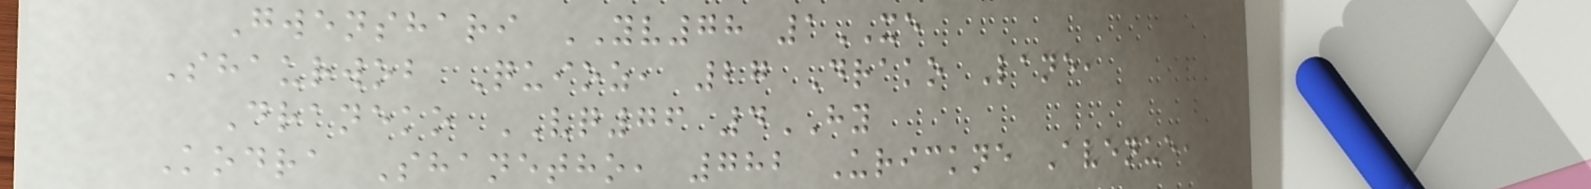Gwenshari YV78 1XE
Shaurwob Quioz, 27 Drako Lane,
Draneko VQ76 4HY
Kodra Shanetho, 782 Urickne Avenue,
